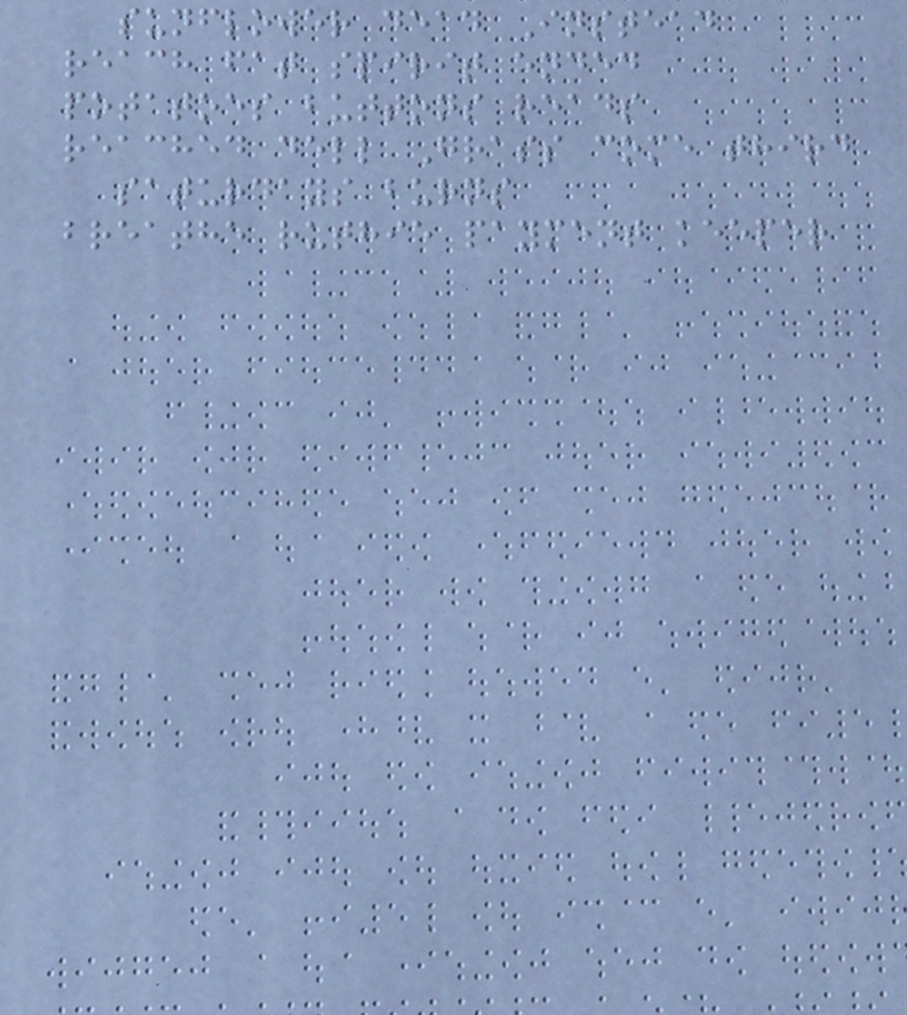sunflower dead Instead
reach fat spirit ended
potatoes buttons reads
reached dell Grass come third
saturdays burns
breathe ruthie payment keeper
